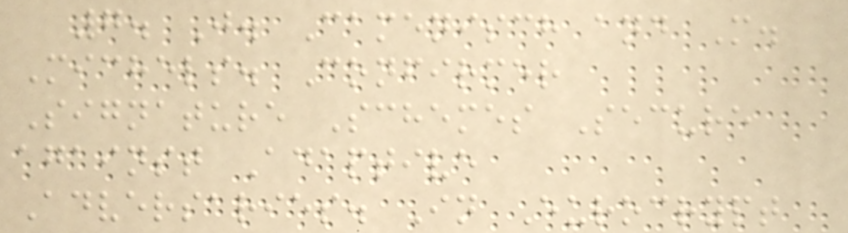7. J. Camenisch and M.
Michels. Confirmer
Signature Schemes Secure
against Adaptive
Adversaries. In Eurocrypt
